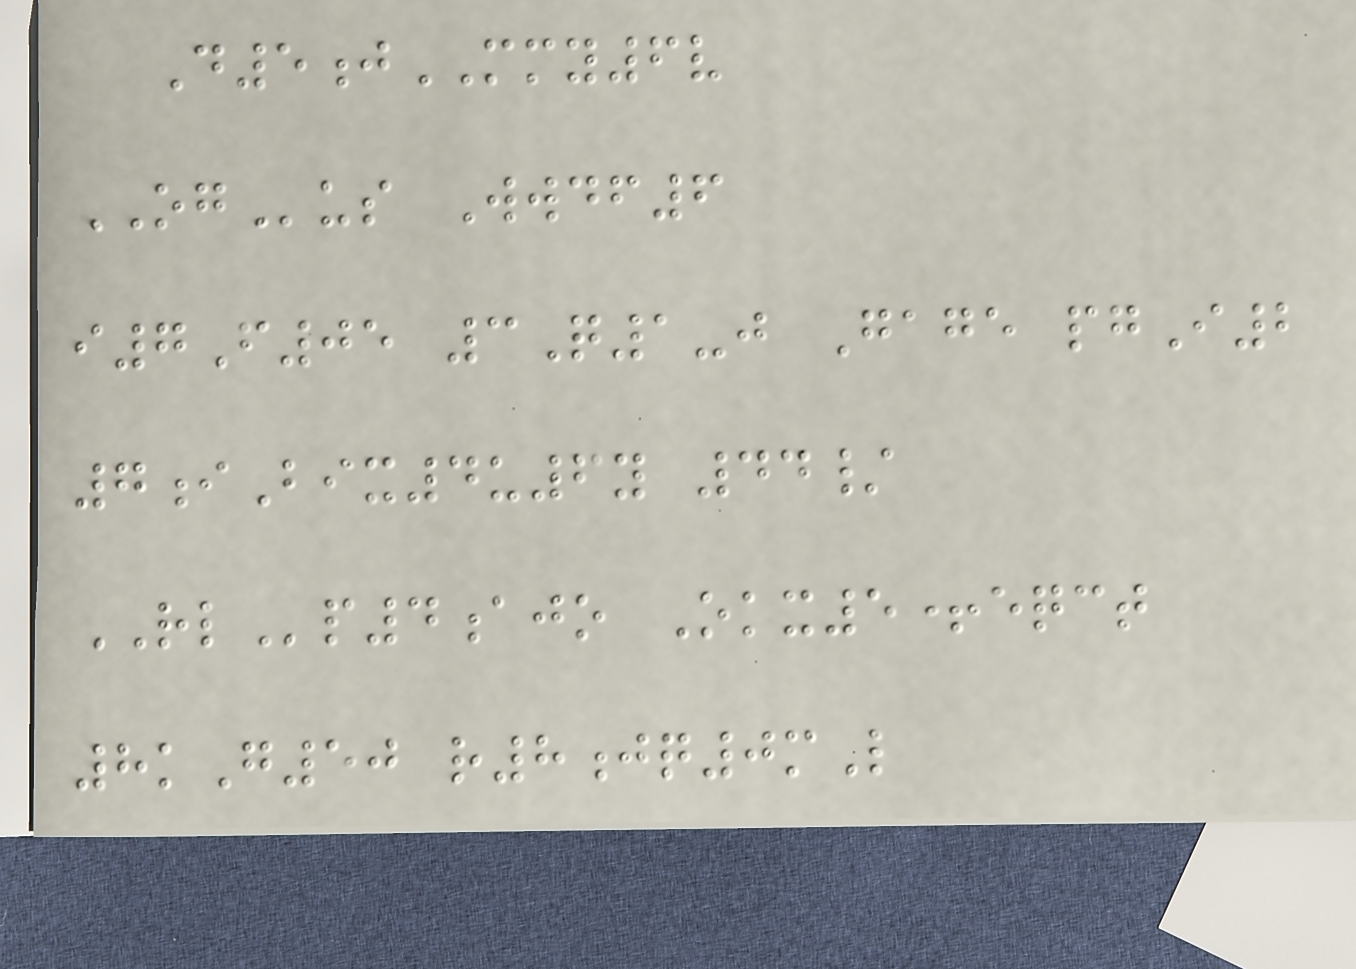D5jMMY6v
OGus Wwdf6
i7F05 3Q1-j Gage pgI2
7iBix4u6y 44/
RLp4ajo Okx5+eqct
8kG50 r8jq0mL
